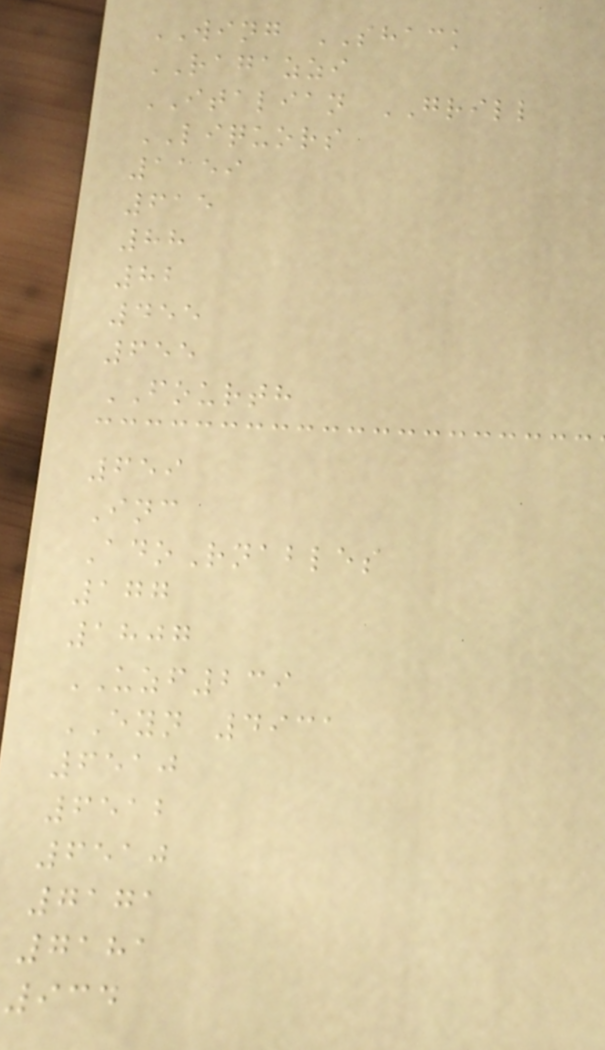WING SHACK
RAGAZZI
ITALIAN GRILL
LIQUORS
1159
615
88
82
455
655
FOURTH
659
Inc
AdoRnables
177
1807
UZF239
EYN 4931
6510
6512
6510
7171
7181
934
